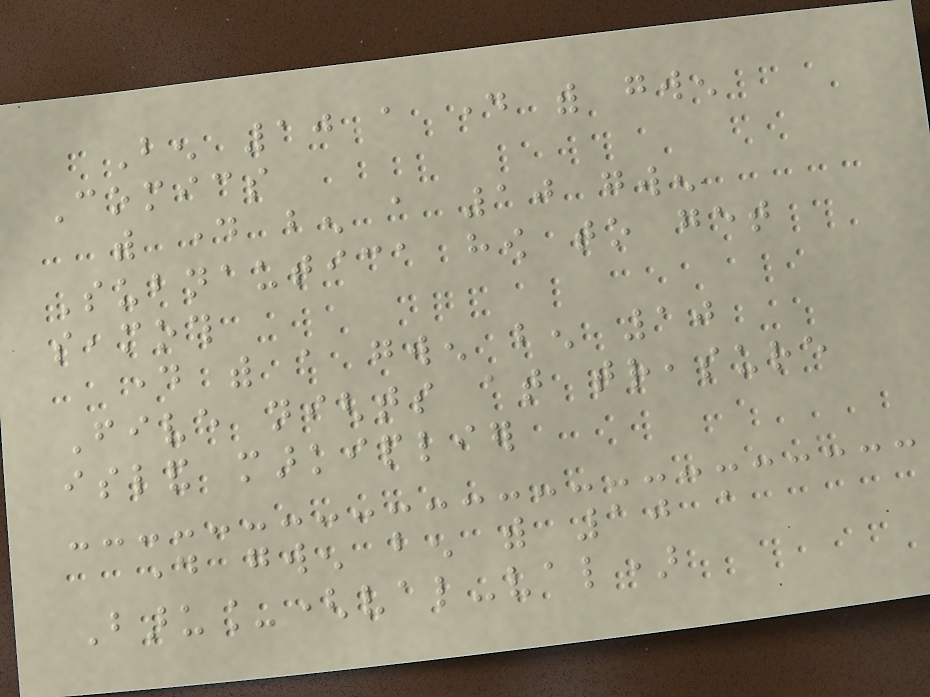Ben 10 a day with gwen
Comics
with day ben a 10 gwen
Subnautica how to get
seamoth
day with a gwen ben 10
Five nights at treasure
island markiplier
day gwen ben with 10 a
Baru_(val-val)
